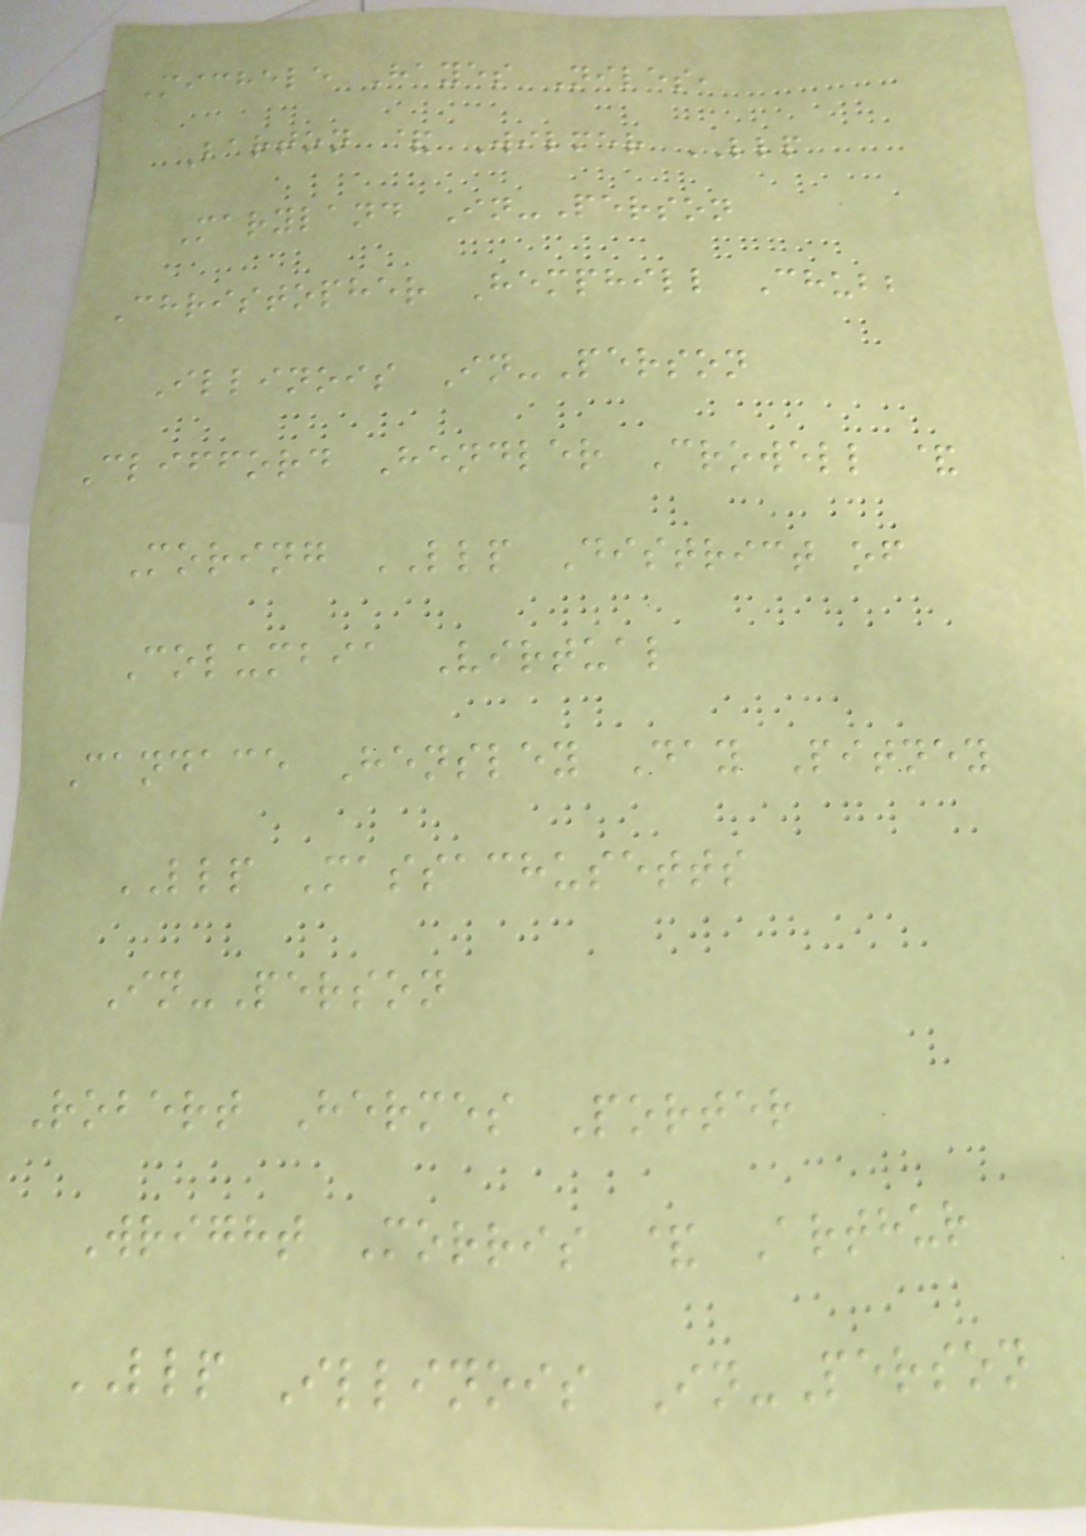Michele Hayes Niles,
Barton & Wilmer LLP
Maryland In-Person
Christopher Hemphill Chubb
Illinois In-Person
Clifford Hendler Crowell &
Moring LLP District of
Columbia Virtual
Candace Hensley Day Pitney
LLP Massachusetts
In-Person
Robert Hermes Porter
Wright Morris & Arthur
LLP Illinois In-Person
